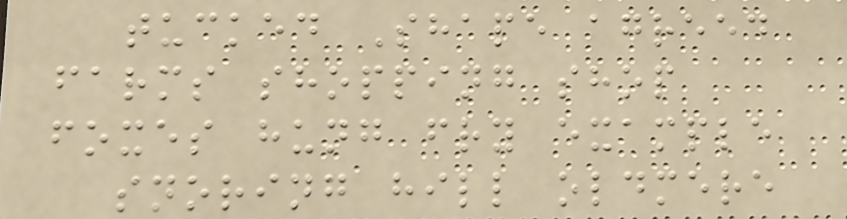tucked Shape agreed
farms shopping shop
foxes hung fry example
snoring hill oldmere
